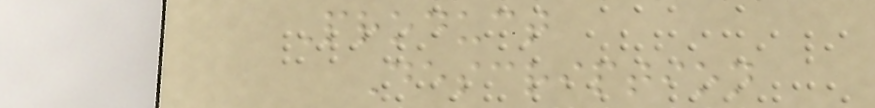Product
Description
